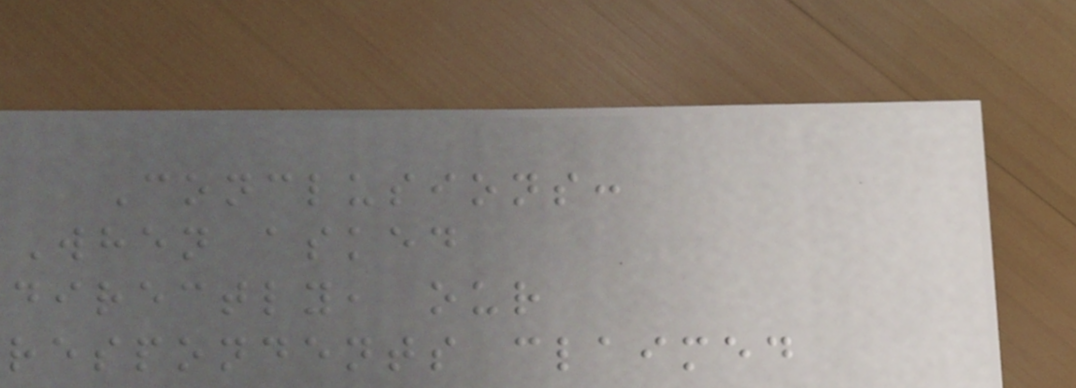Conclusions:
When asked
directly, our
respondents claimed
